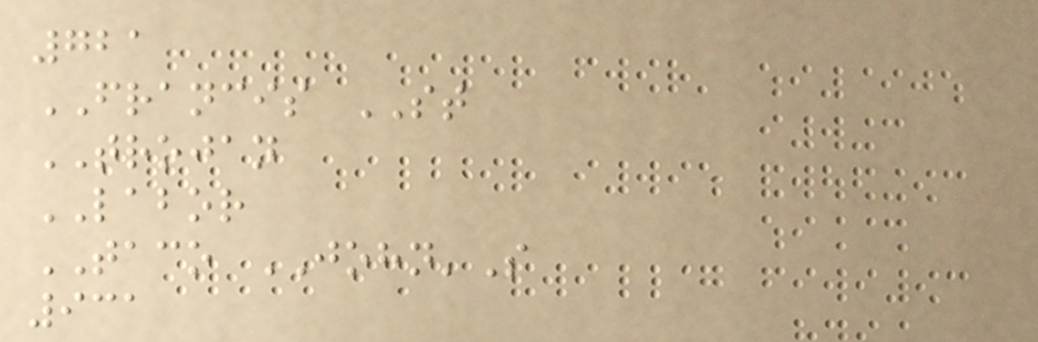721
FRANCIS ST
TROJAN
LABOR
TACO JOHN'S
931
